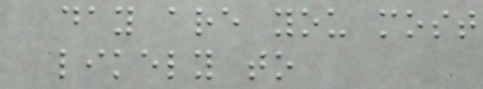day are you most
likely to
